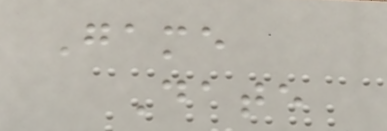Game
Date
